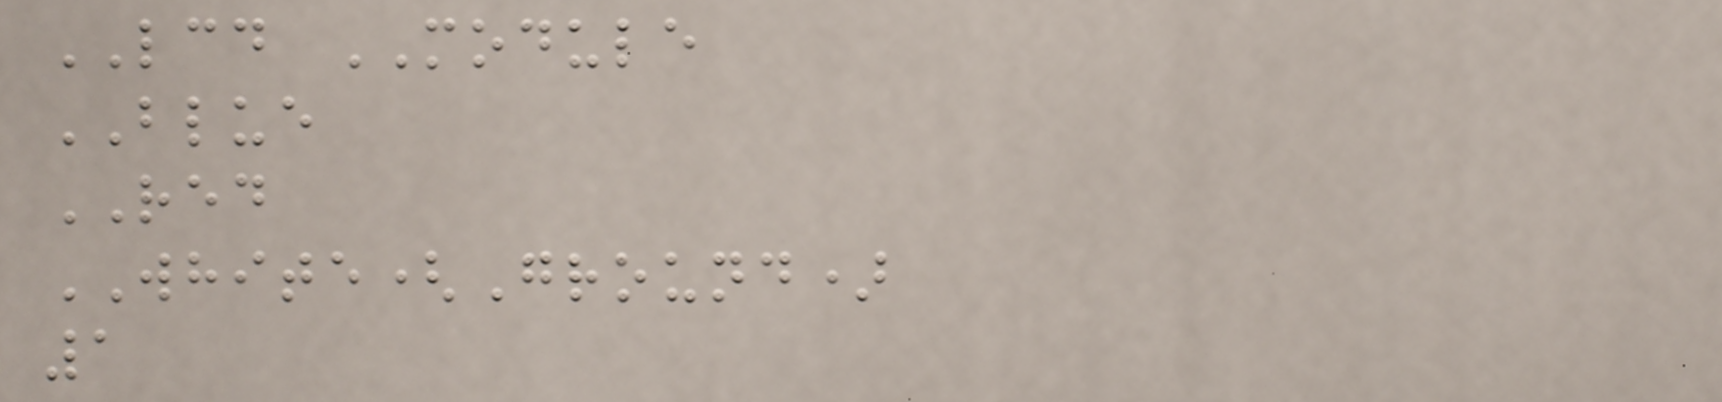LCD MODULE
BLUE
RED
WHITE(Ground)
1
